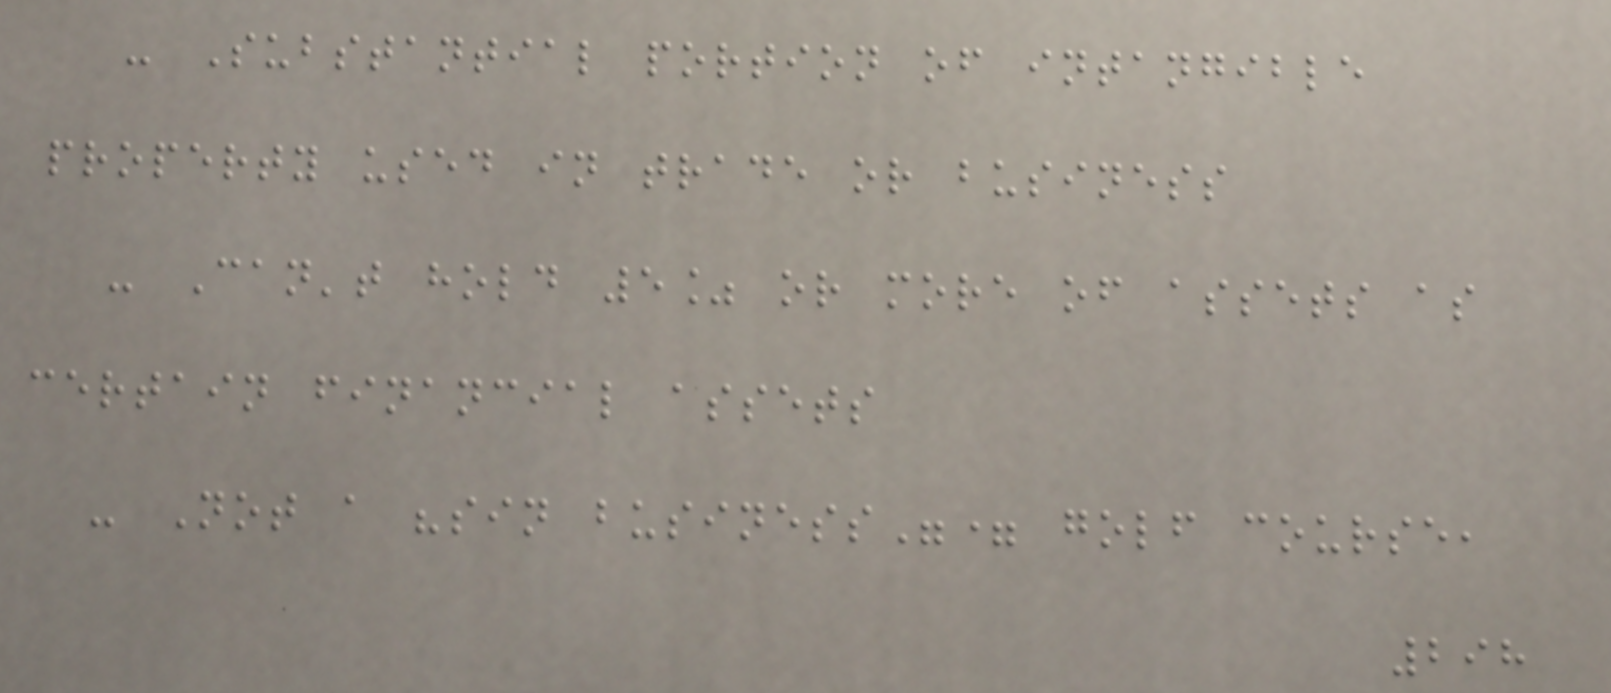- Substantial portion of intangible
property used in trade or business
- Can't hold 5% or more of assets as
certain financial assets
- Not a "sin business"= golf course,
298
